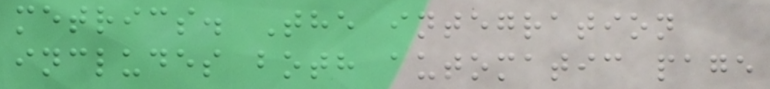metrics. The integration
includes both automatic page
